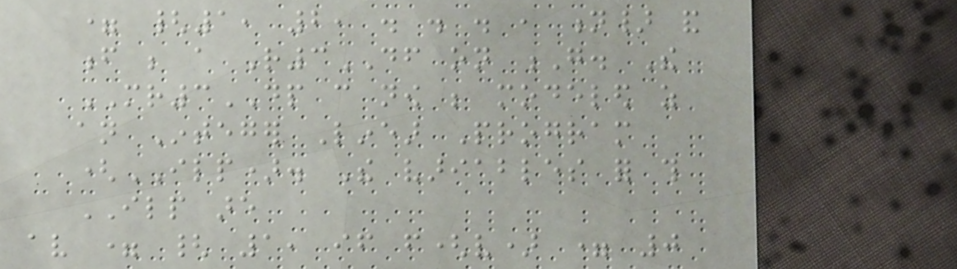= {1, 2, . . . , n} and
f be a R3DF on G. The
MR3DP can now be modeled as
an Integer Linear Program
(ILP). The variables for this
ILP are
av = { 1, if f(v) = 0
